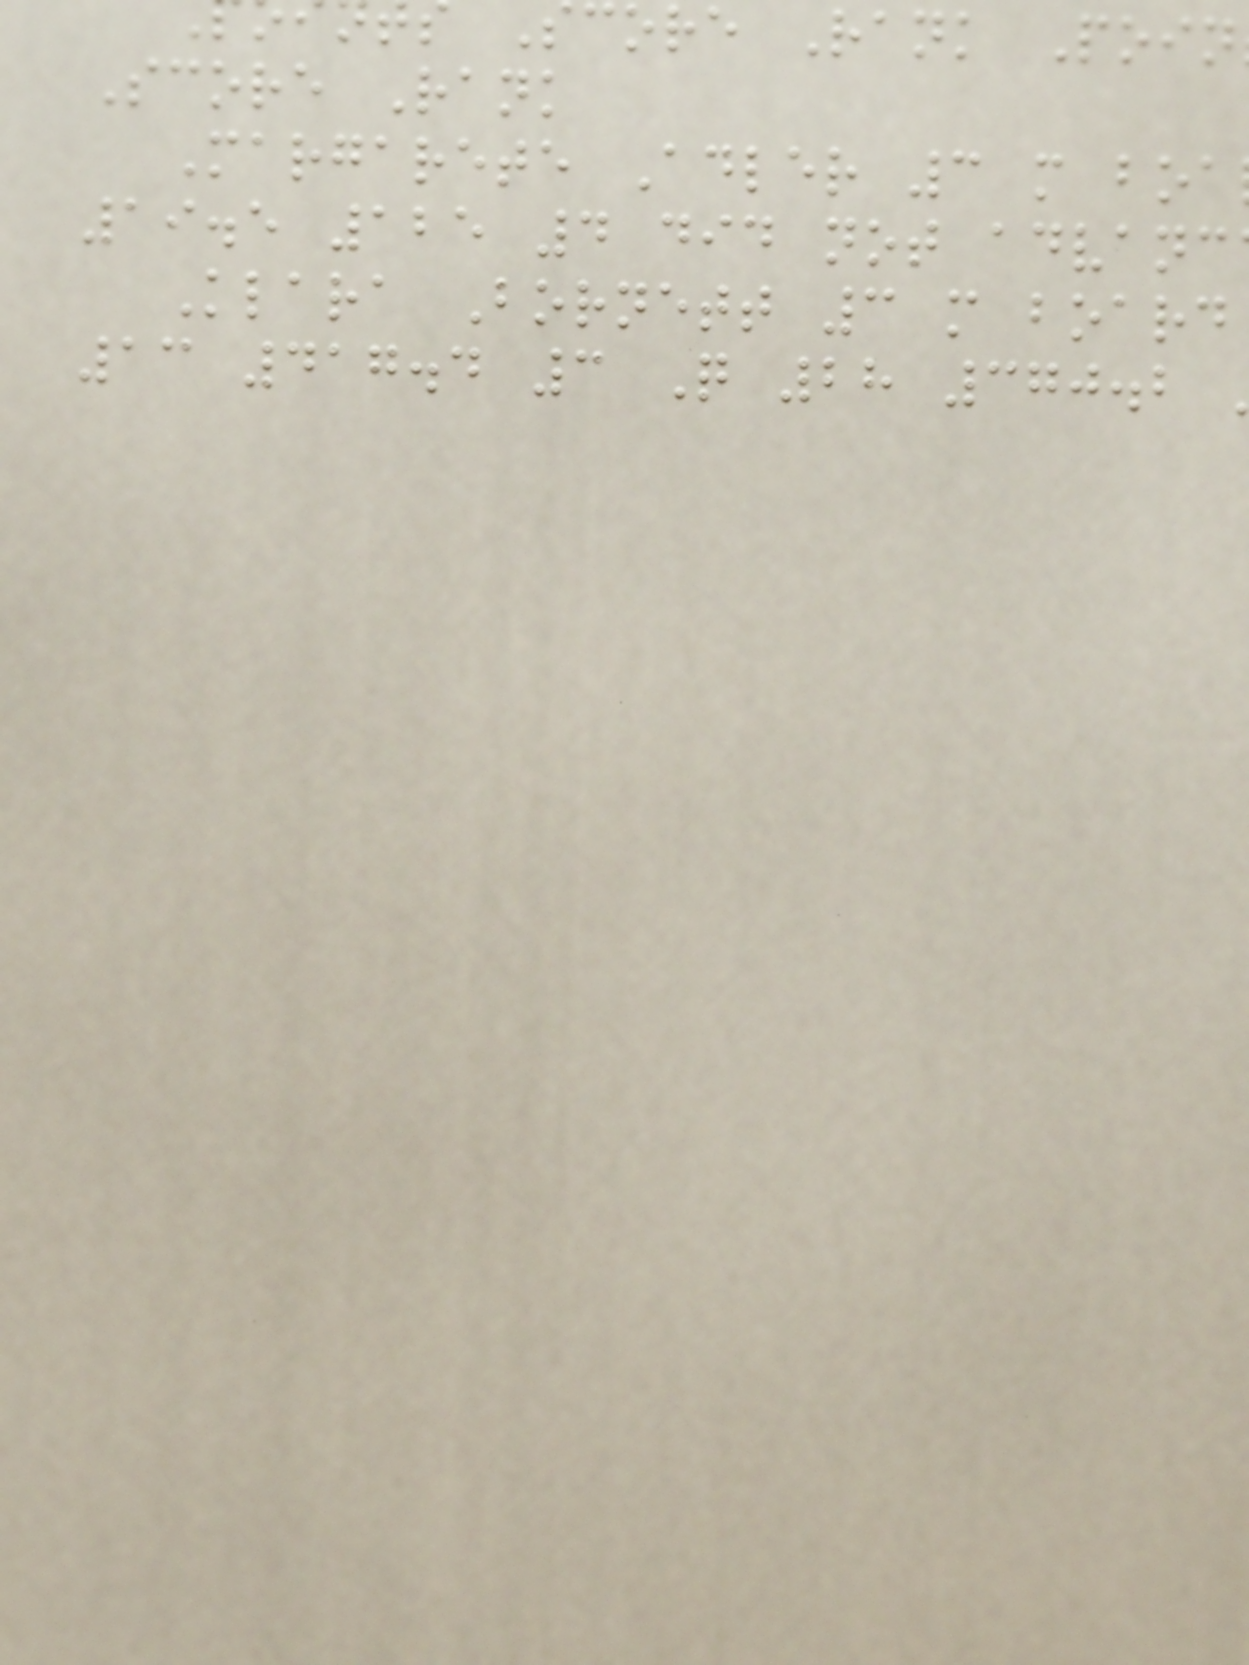score Rank Poin
Score Rank
Margarete Adler 3 m boa
19.5 125 4 did not advanc
Klara Bornett 3 m board
13 417.4 3 Q 28 370.2
